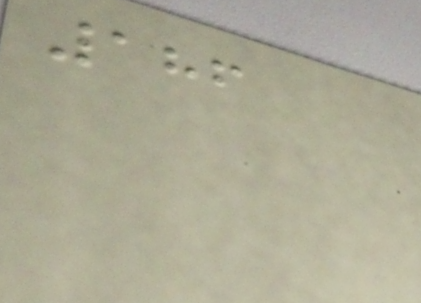186
